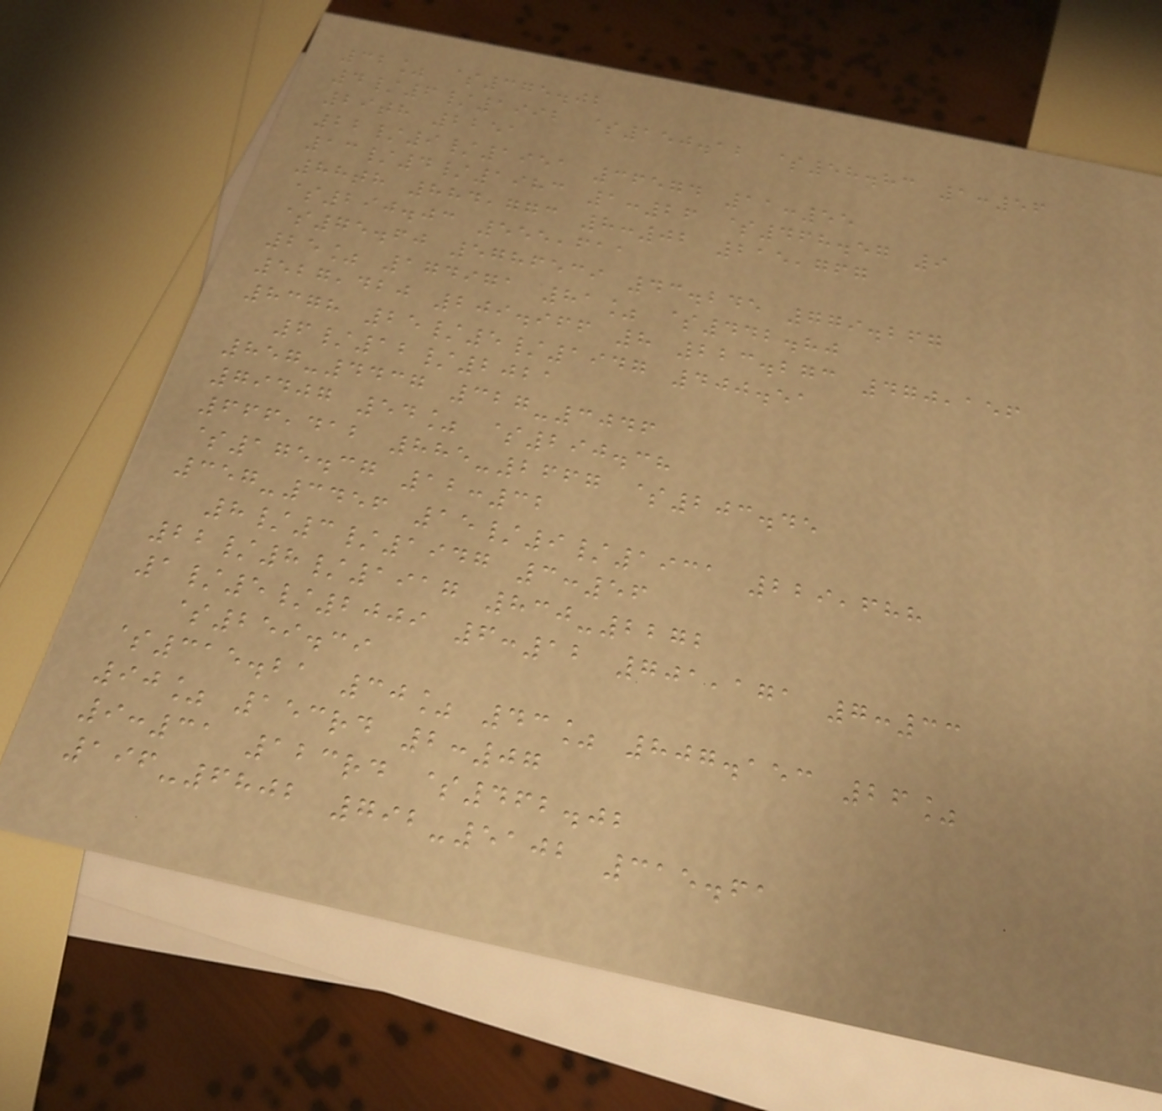32% $375.02
4/6/1992 $150.12 $58.83 1:56
29th 2251
22/9/1951 36574 11:55
13/4/1983 1:26 $468.57 9
88th 884,773 8:02 215,767
$290.03 555,611
$75.60 5786539 43.245 779.267
25% 174971 81% $442.80
527,420 209.966 8 223.273 470,156
8378 25/5/1947 400.51
6/12/2021
857-4437 327-3046
79407 54% $290.38
666,412 885-2667 $203.45
$175.37 12:32
357-3456 15/9/1931 229,688
8/3/1947 3:56
22/8/1917 830-2272
1/5/2009 6:12 701,171 7:33
$259.39
$315.21 30% 43% 807.153 26%
90% 153rd 2:07
9:31 123rd $462.02
196-6802 792-5102 315.61
